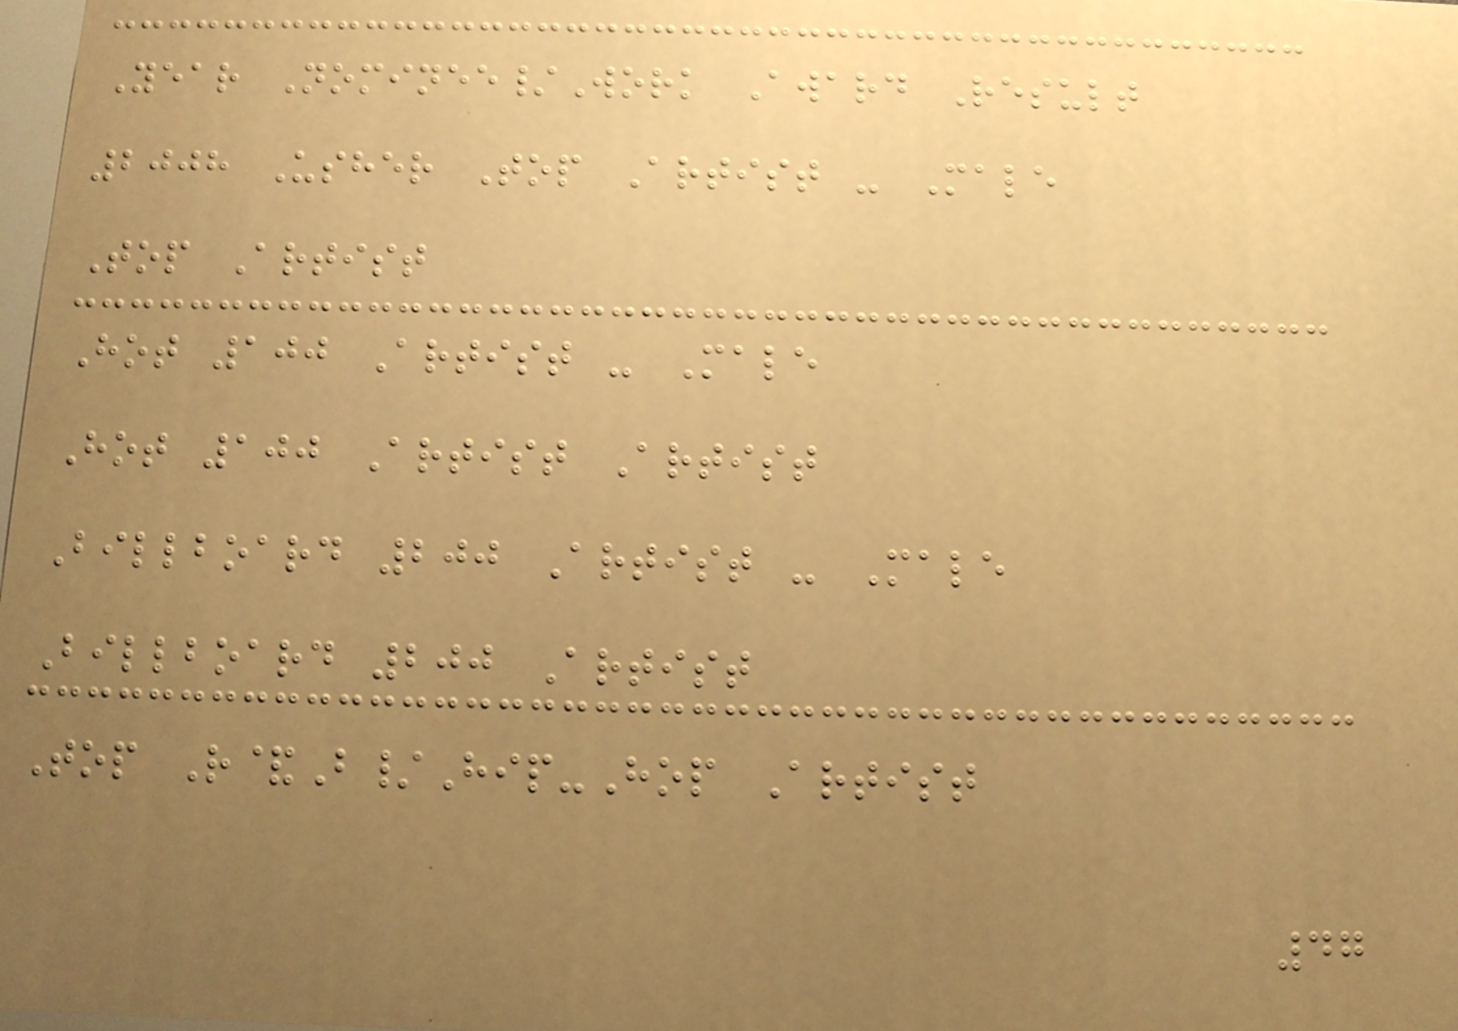Year Nominee/Work Award Result
2008 Usher Top Artist - Male
Top Artist
Hot 100 Artist - Male
Hot 100 Artist Artist
Billboard 200 Artist - Male
Billboard 200 Artist
Top R&B/Hip-Hop Artist
47
